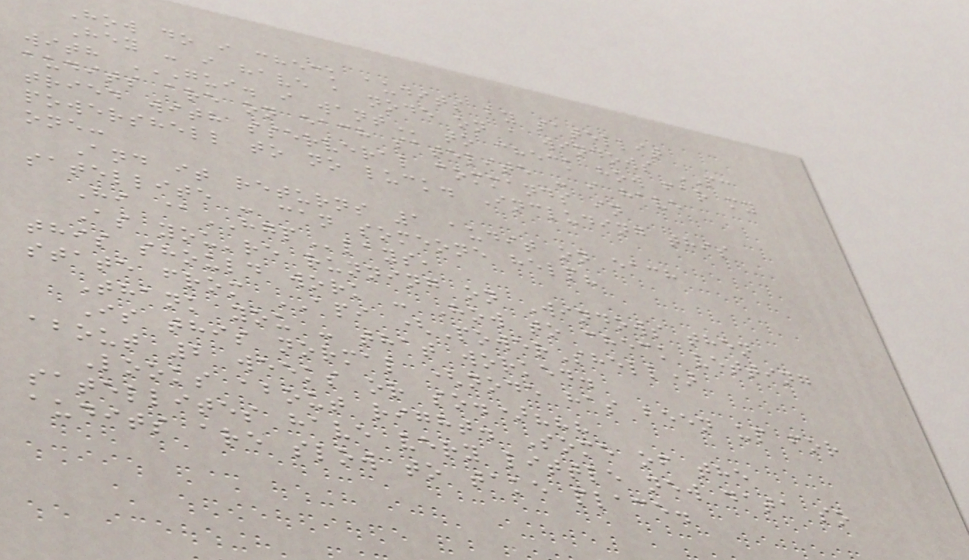How do i check audits by satellit
Hey - i have a node on a windows PC
with GUI. I WANT to check how far my
audits are on each satelite - i have
tried with sserveral commands in
powershell to no luck. Including this
one:
And it returns 1 audit on each
satellite - can someone help?
Hi @HGPlays,
As you're running on Windows then
this should work - How to check vetting
state from API (PowerShell)
Thank you - that worked.
Is this normal (node has been up for
about 2 weeks or so.)???
Looks about right. Some of the
satellites have very little new data so
audits are slow to take place.
